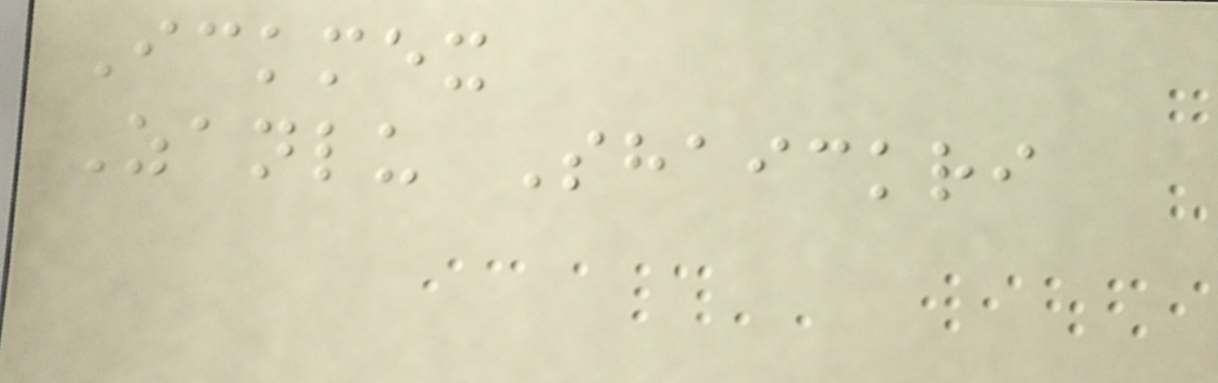Ickmex
Zanlu Shaickri
